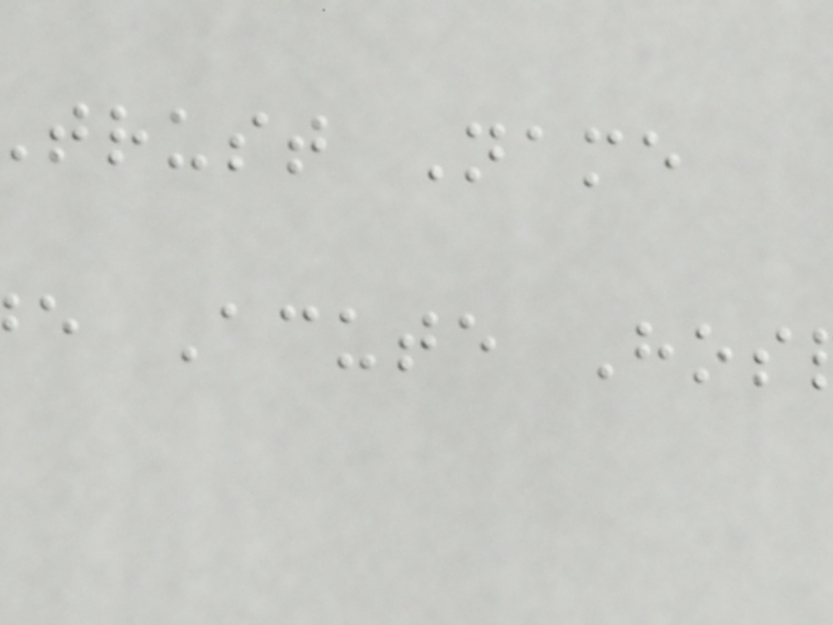trust Name
e Acute Hos
